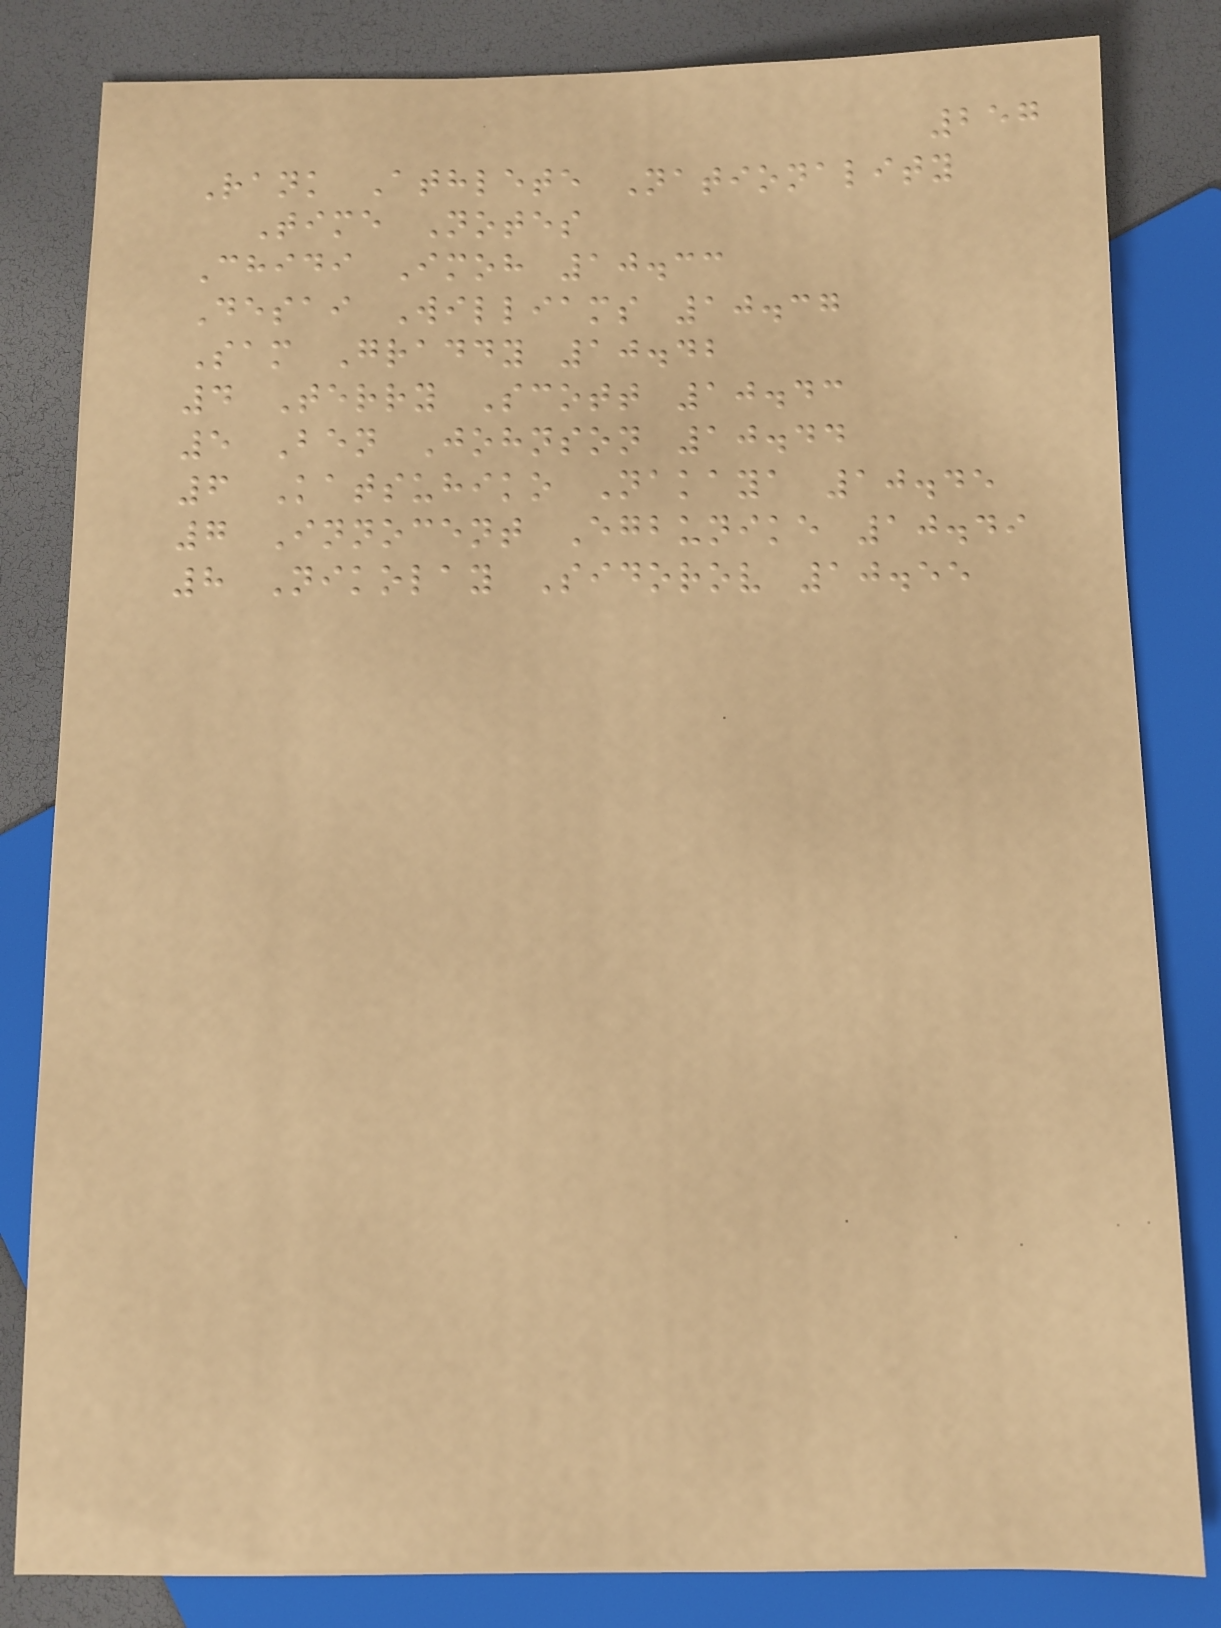257
Rank Athlete Nationality
Time Notes
Chidi Imoh 10.33
Desai Williams 10.37
Sam Graddy 10.42
4 Terry Scott 10.43
5 Ben Johnson 10.44
6 Katsuhiko Nakaya 10.45
7 Innocent Egbunike 10.49
8 Nikolay Sidorov 10.55
